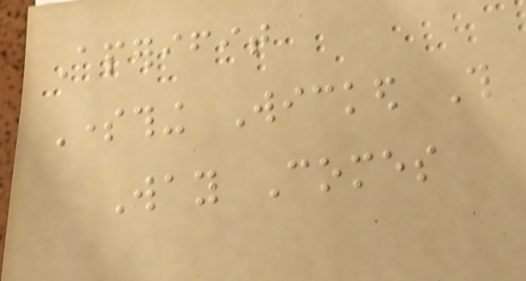Aperifit
Something Wicked This
Way Comes
